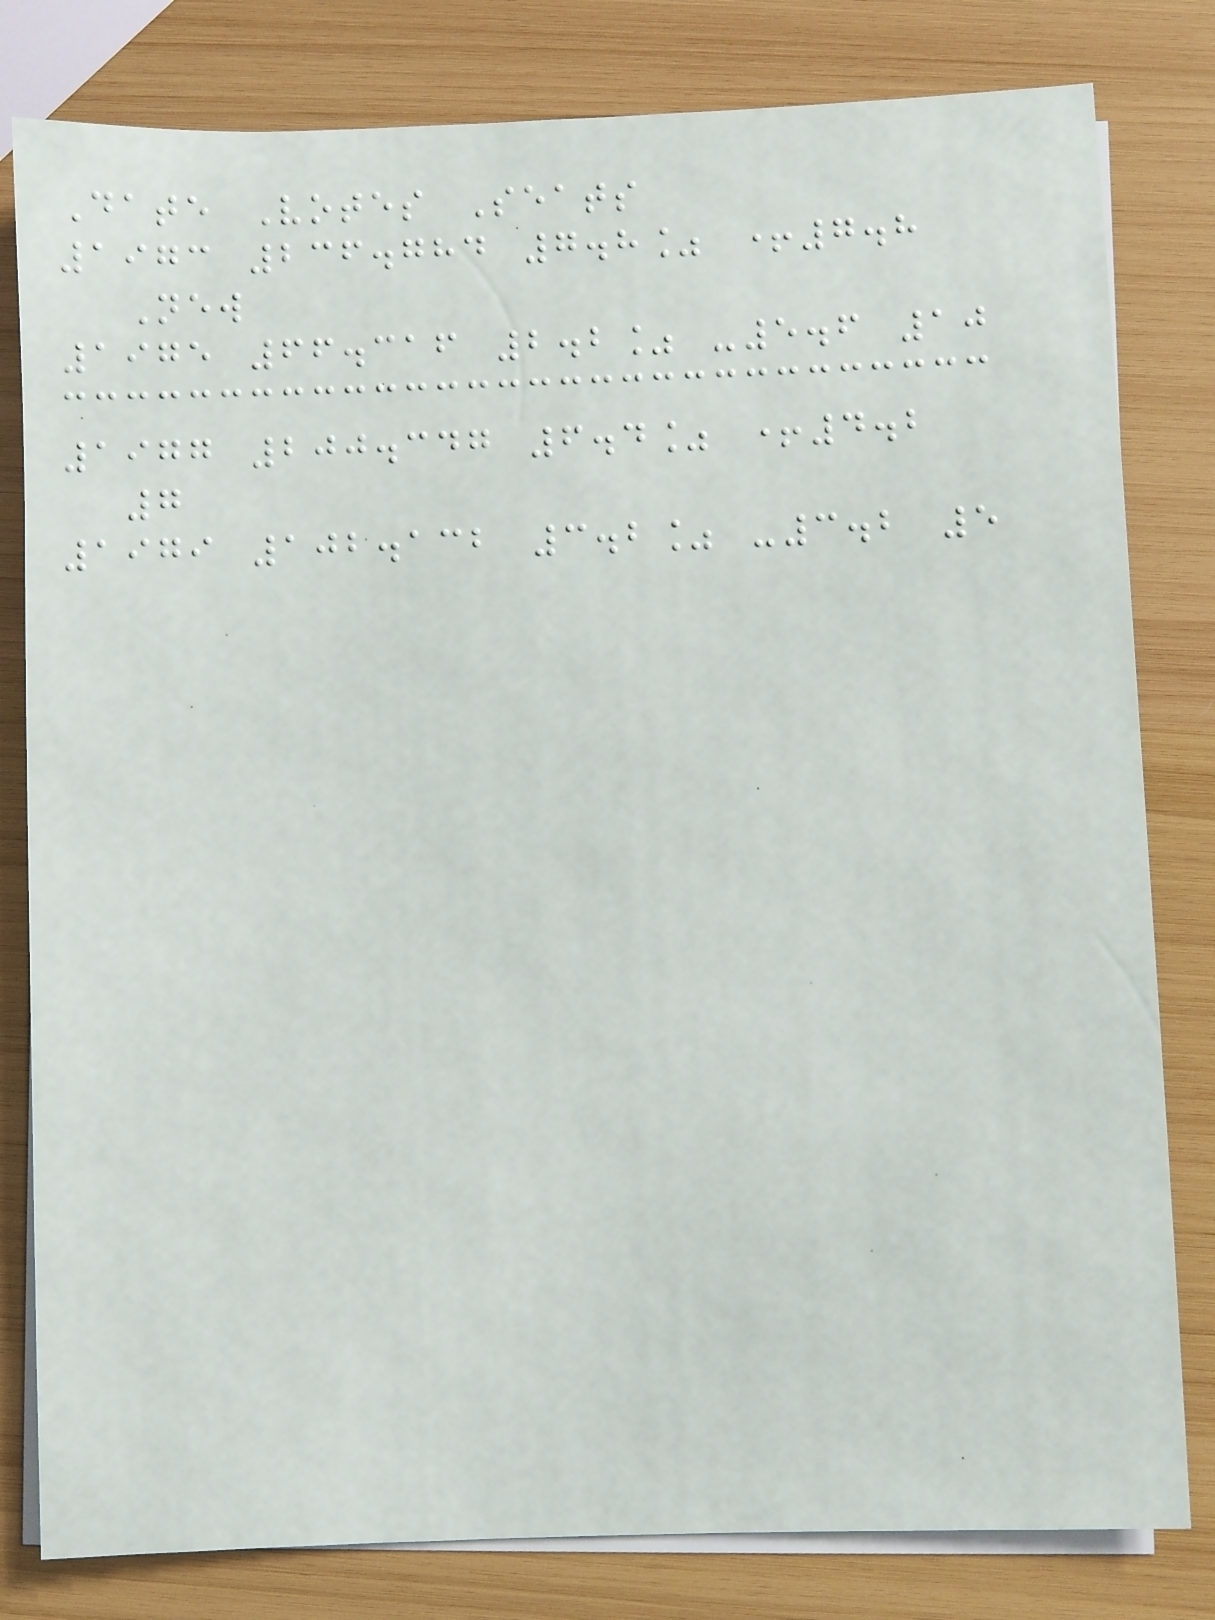Date Votes Seats
1973 236.784 7.8% +7.8
New
1975 66.316 2.2% -5.6 10
1977 200.347 6.4% +4.2
7
1979 102.132 3.2% -3.2 5
